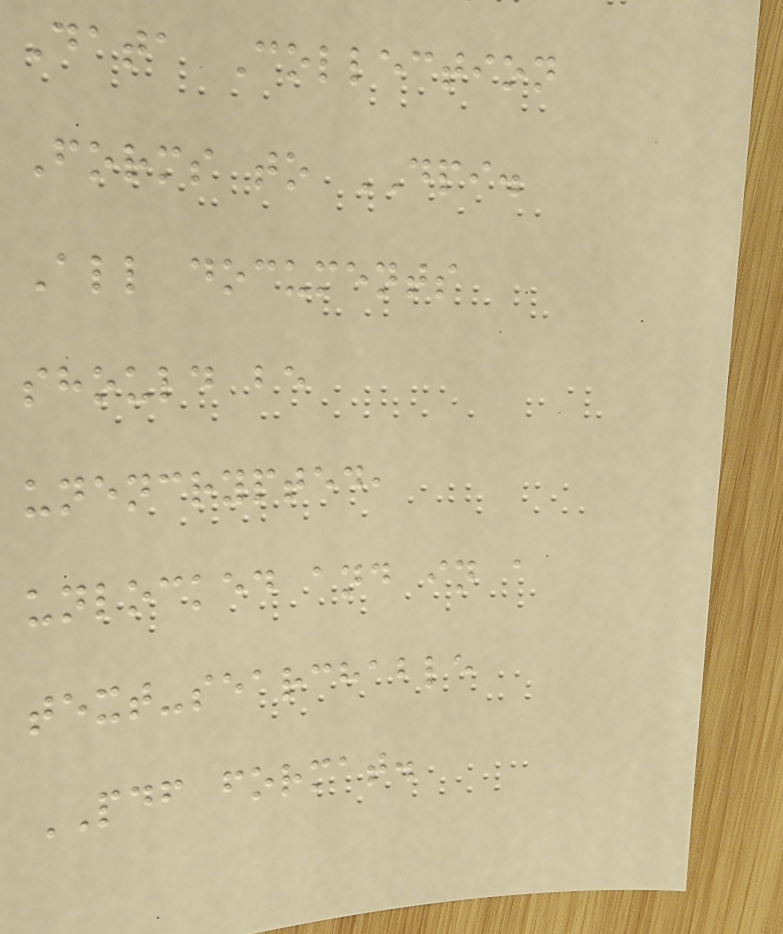Data Collection
Forms to DPI.
All documents
should be
unencrypted,
unlocked and in a
text-searchable
PDF format.
